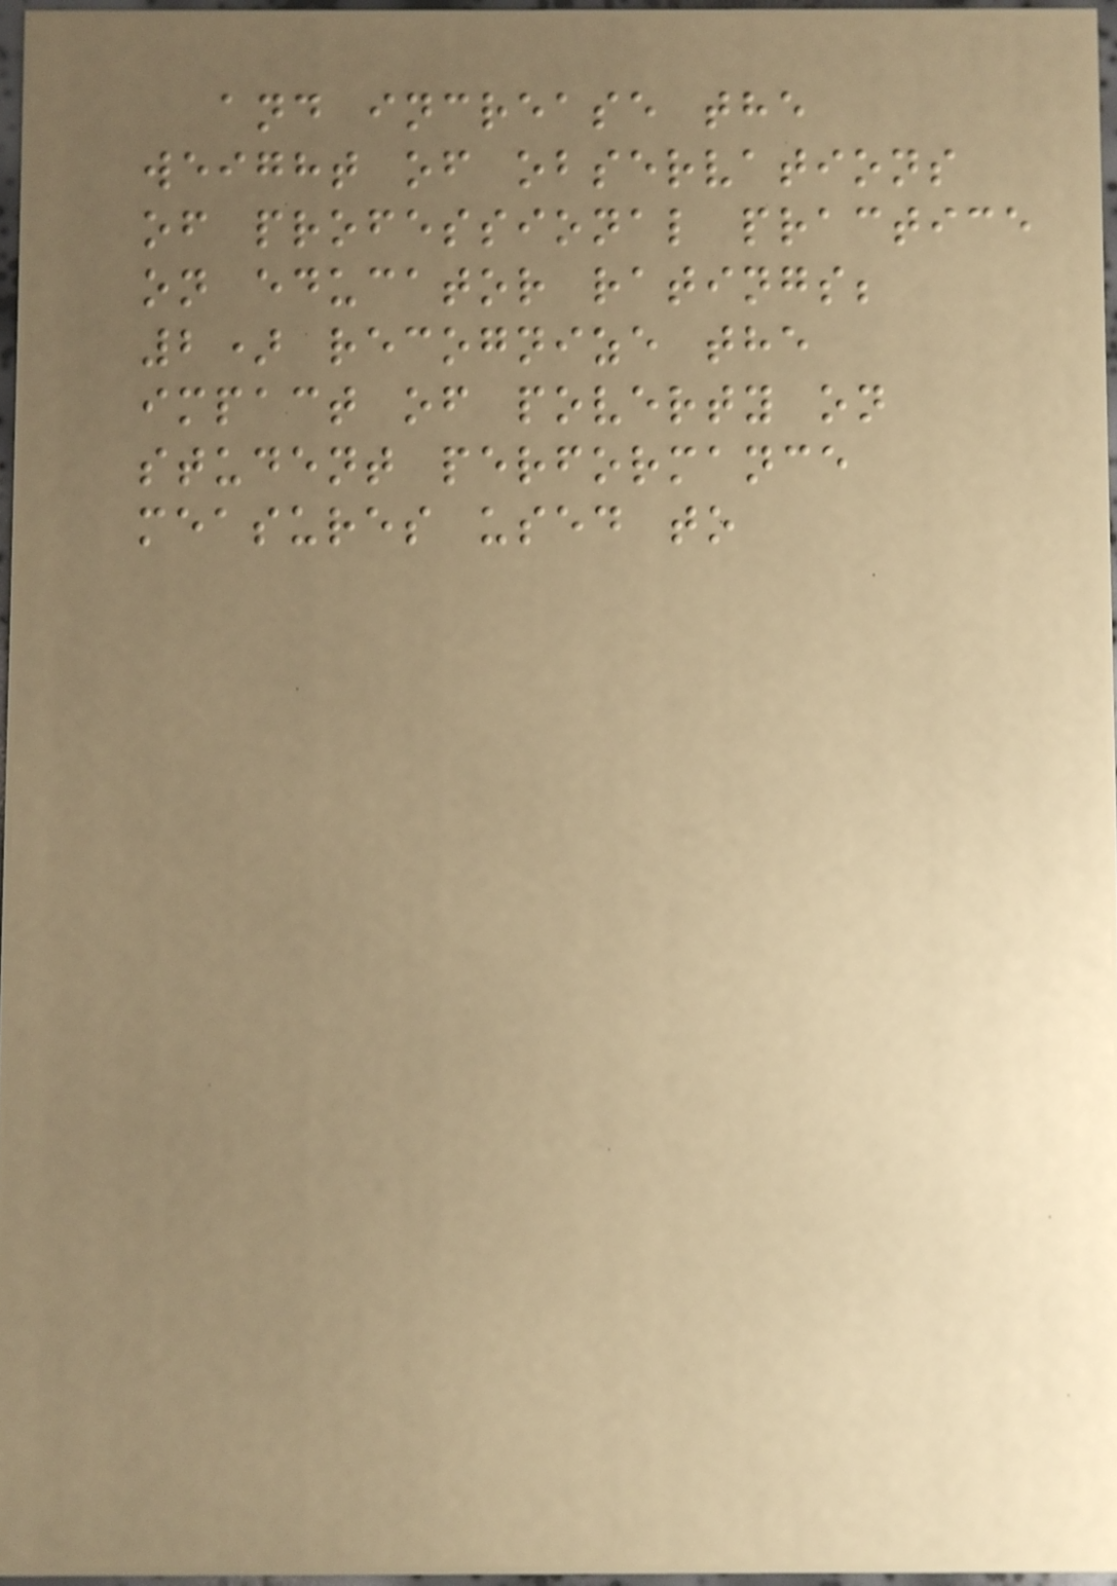and increase the
weight of observations
of professional practice
on educator ratings;
2) recognize the
impact of poverty on
student performance
measures used to
